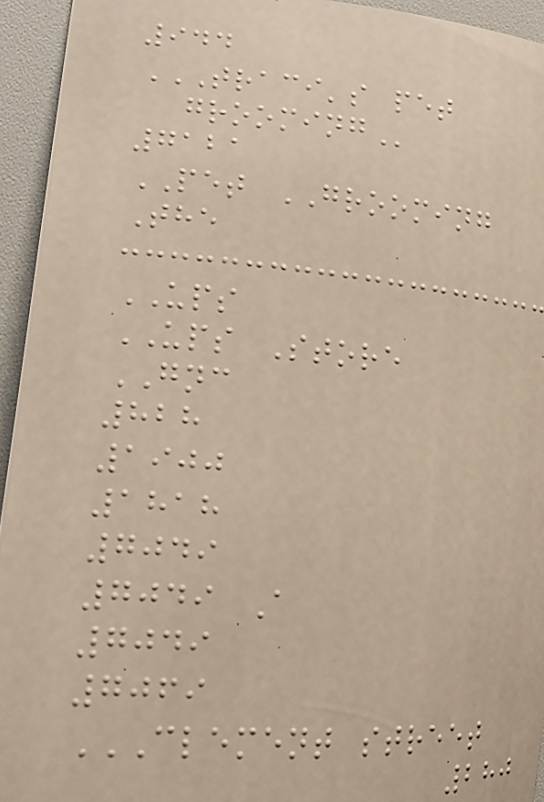944
TRACI'S PET
GROOMING
7121
PET GROOMING
The
UPS
UPS Store
GNC
828
1900
1818
7049
7049 A
7049
7069
CLEMENT STREET
280
